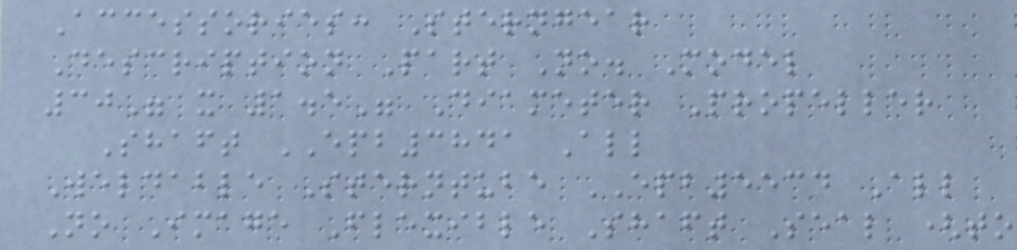Accessories: Sterngear
Description Part No. Model
30" x 1.5" Diameter Propeller
Shaft EPB3841 All
Weldable Sterntube EPB5534 All
No Image Flexible Shaft Seal (to
